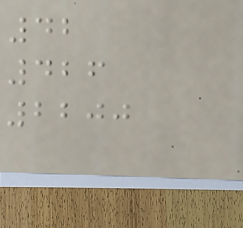42
426
2200
